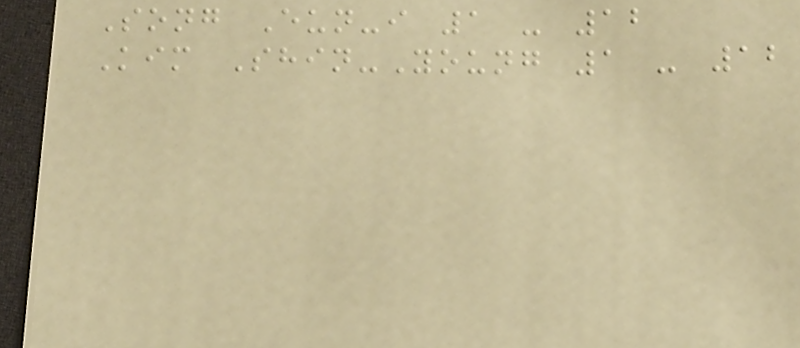Song Eun-i 1 - 12
Kim Shin-Young 1 - 12
